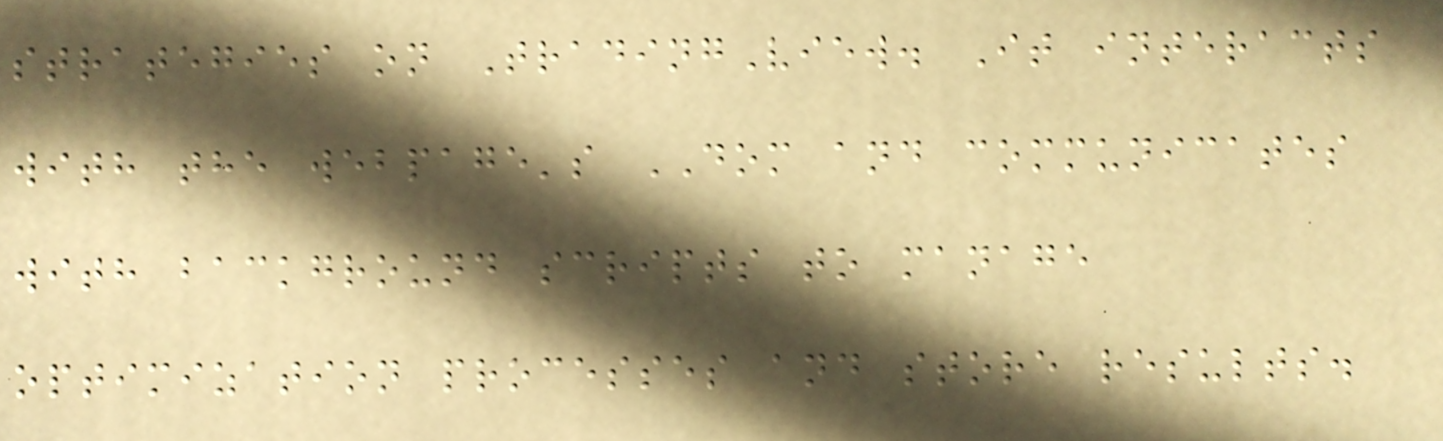strategies on TradingView. It interacts
with the webpage's DOM and communicates
with background scripts to manage
optimization processes and store results.
